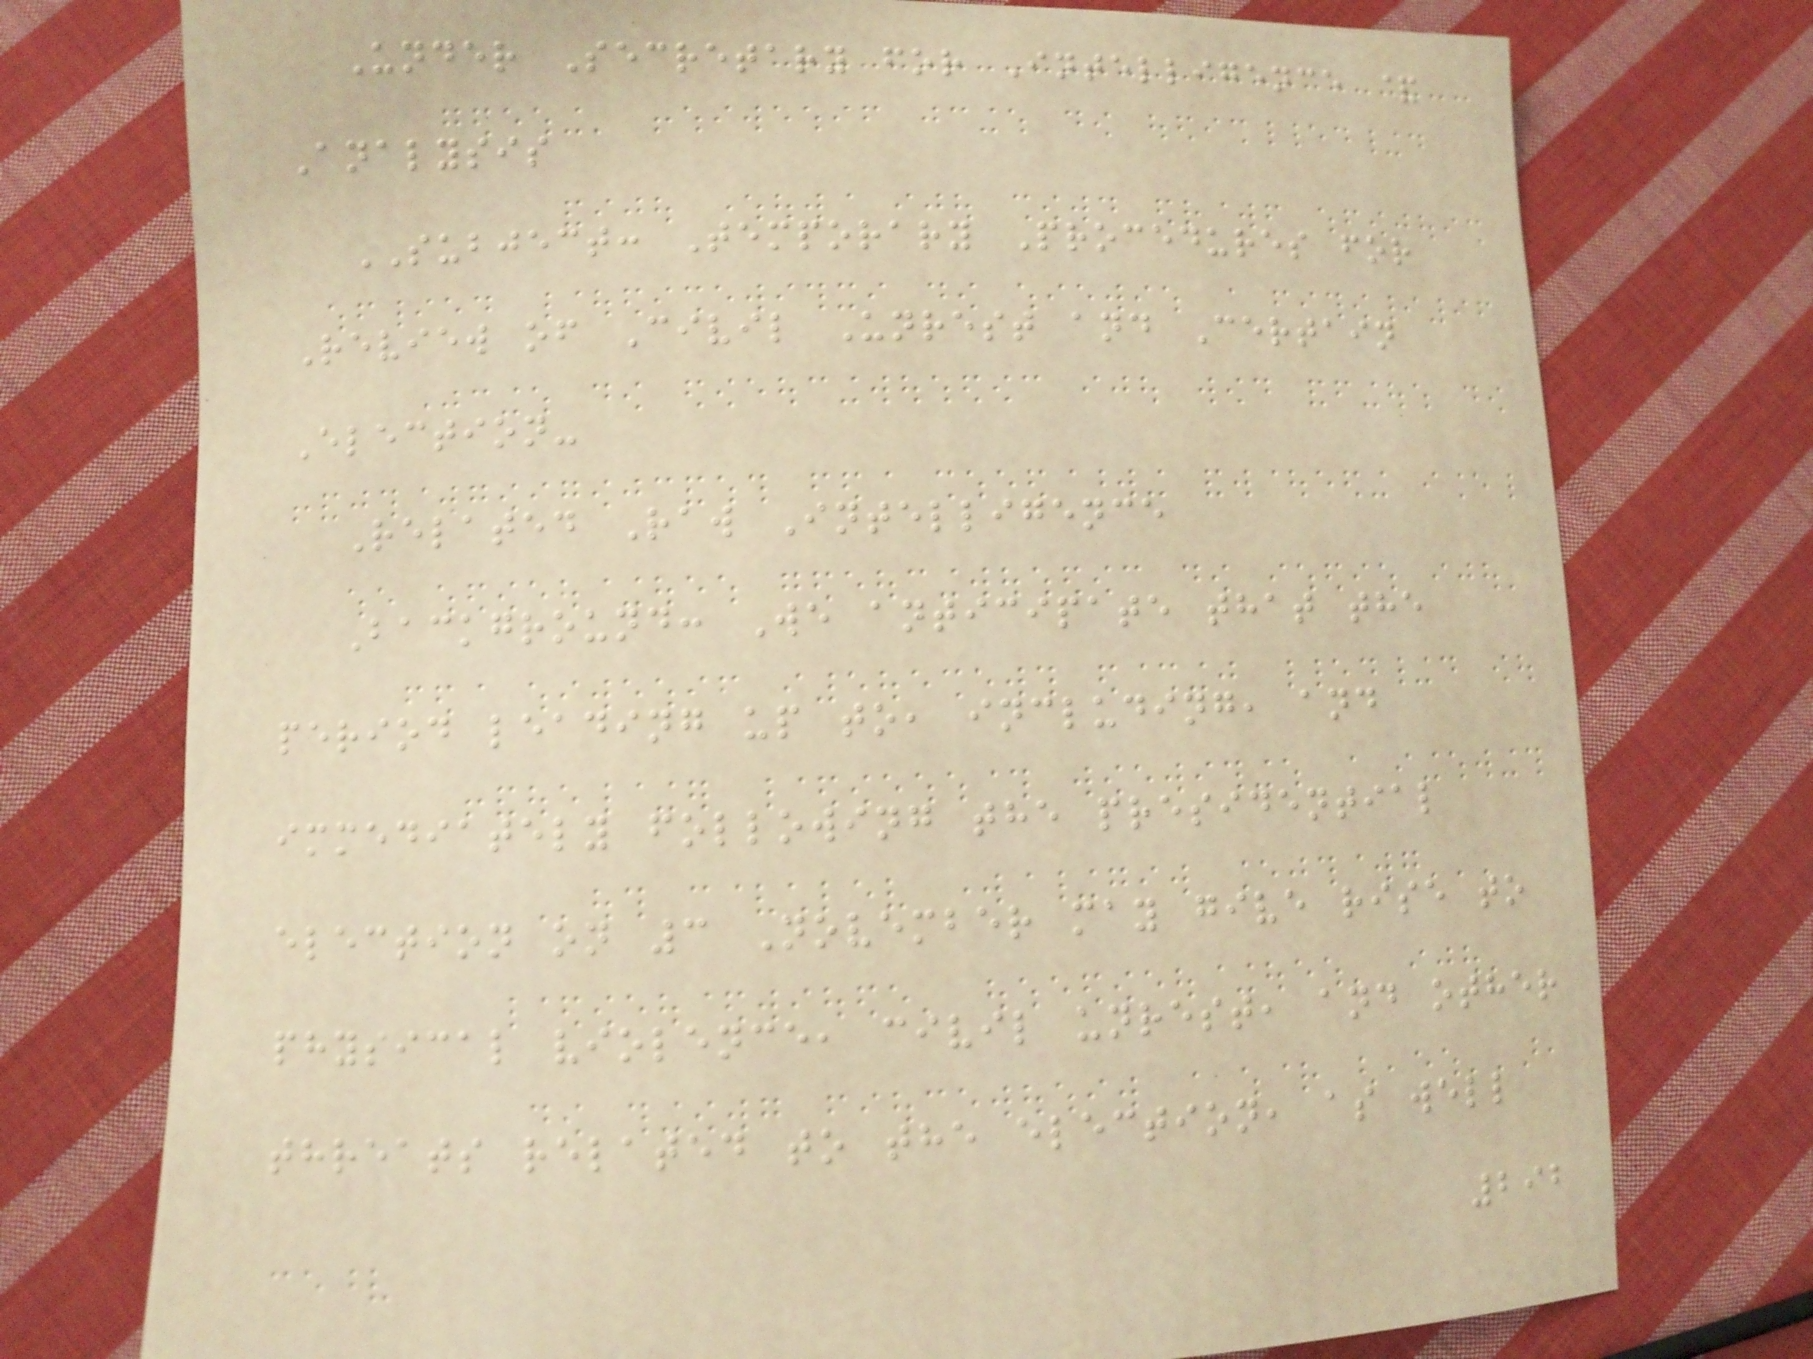Under Secretary for Intelligence &
Analysis
SUBJECT: Temporary Procedures for
Review of Civil Unrest and Certain
Election-
Related Raw Intelligence
Background: We anticipate that the
period leading up to, including, and
immediately following the presidential
election on 3 November may give rise to
physical violence, civil unrest, and other
threats related to the election, as well
292
